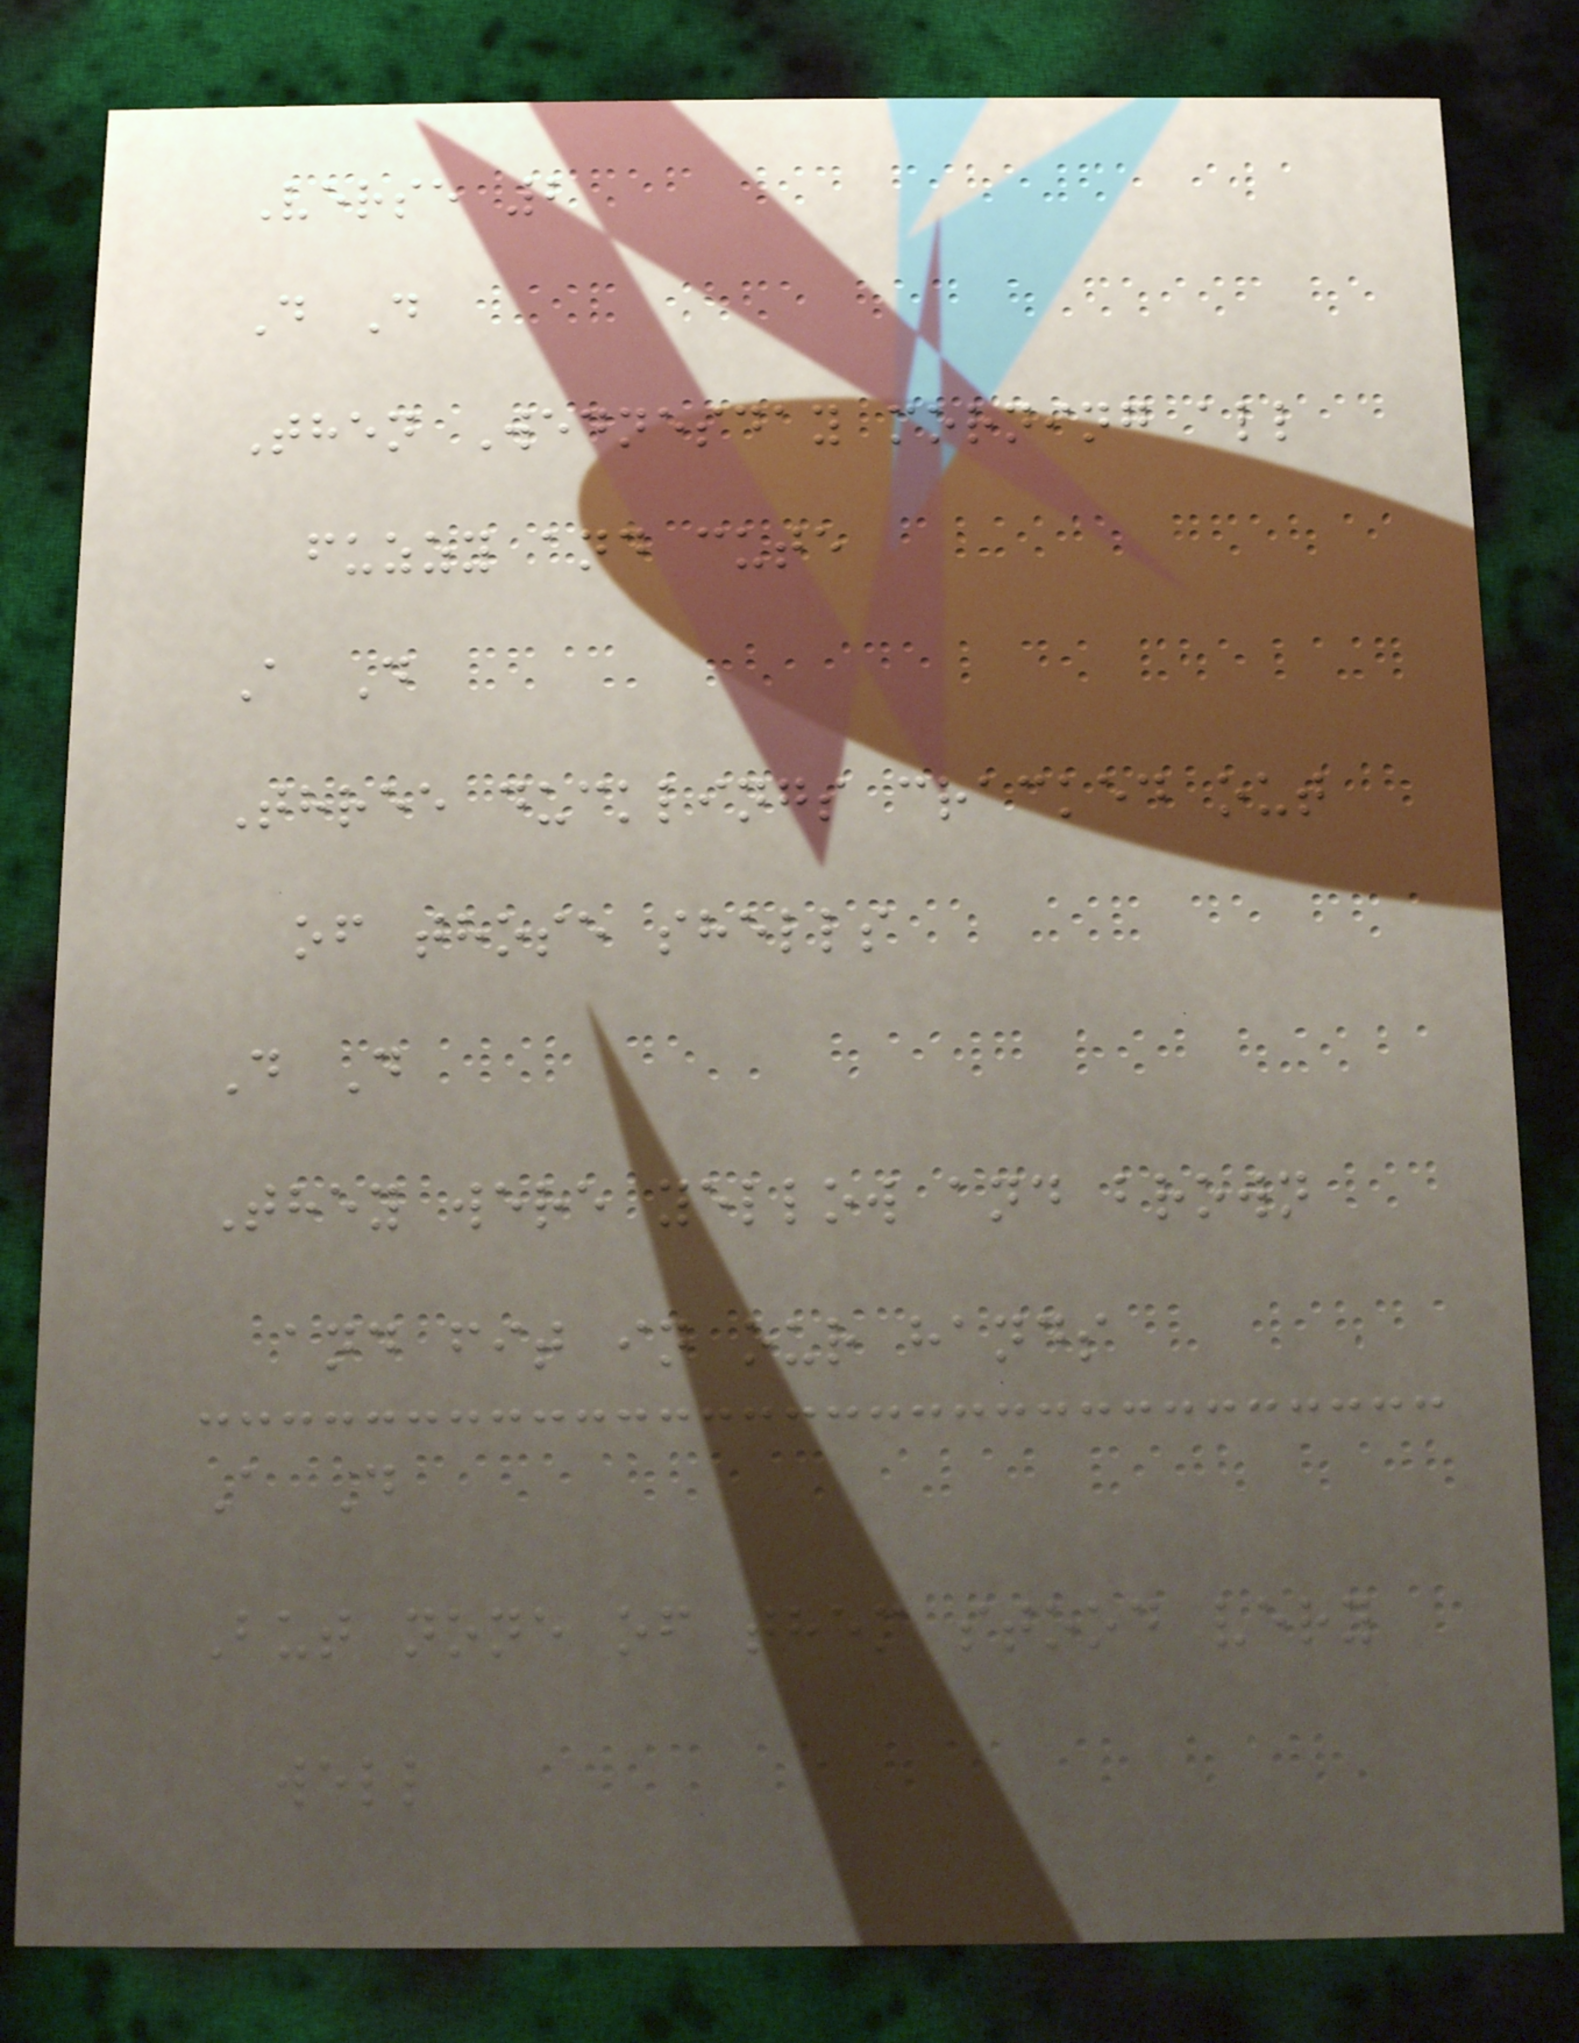Verse 2
D D
Then Wednesday morning all
fuzzy and cute
A D
Three ducklings cracked out
of those shells
D D
They were yellow and brown
and fit in our hands
A D
But none of them stood very
well
